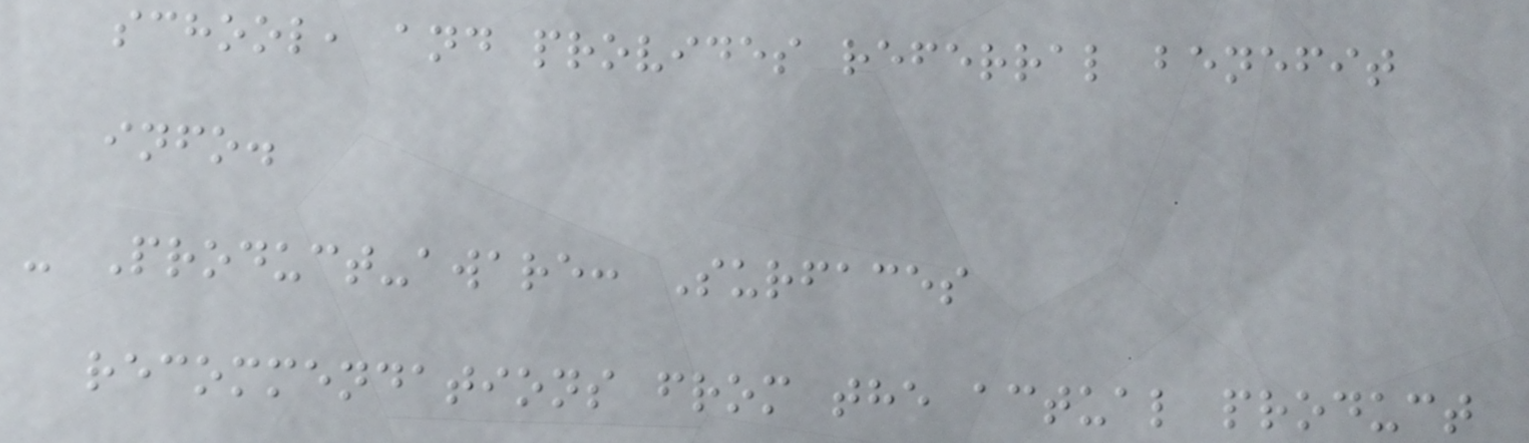school, and provides referral benefit
info.
- Product-aware: Surfaces
recommendations from the actual product
